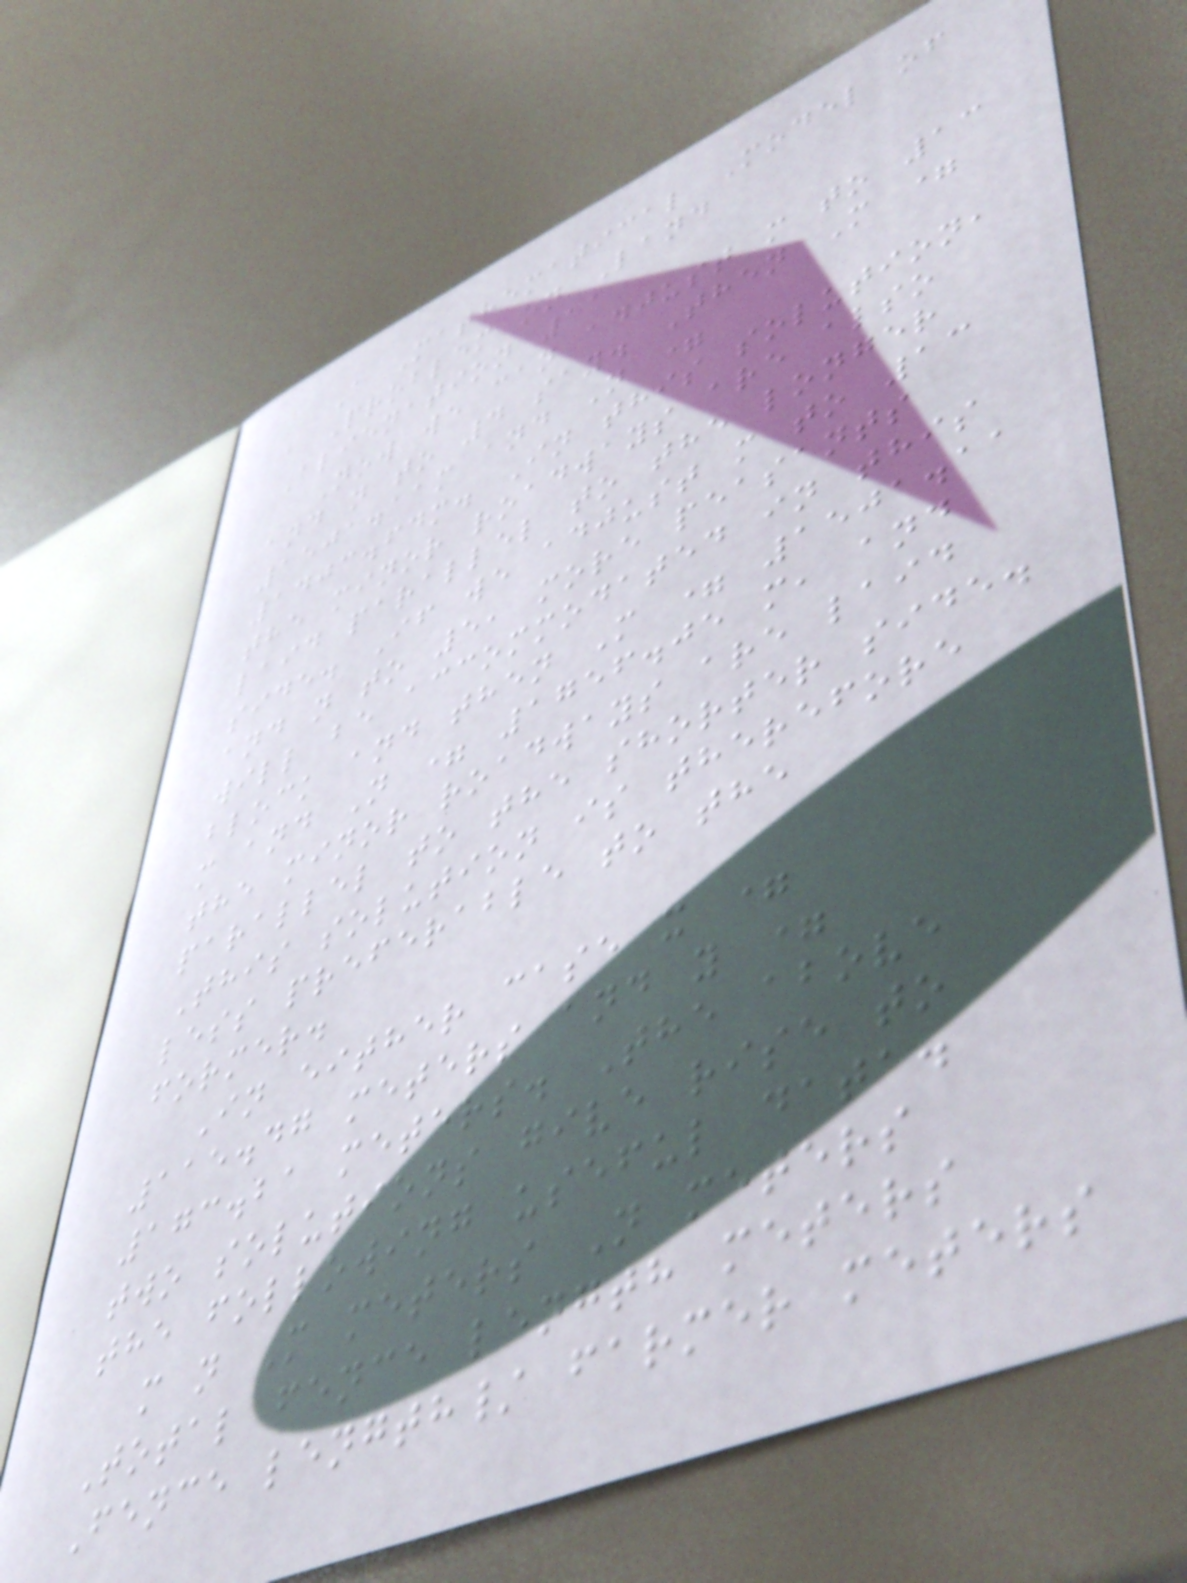A Mathematical Model of
a Problem on Land
Alienation 11
Now we can adjust m to 13
and n to 4 say. Then M =
1501.11m and N =
1403.64m. In this solution,
the minor roadways are also
laid parallel to the longer
side. If we adjust m to 13
and n to 5, more peasants
will be accommodated in this
block and then M = 1501.11
m and N = 1756.05 m, and
the minor roadways are laid
parallel to the shorter side.
This solution is therefore
less preferable to the
former.
In either case x =
115.47 meters and y =
173.21 meters. The above
two solutions give rise to
the following useful data.
m n M meters N meters
Total fence length meters
Fence length/ farmer meters
